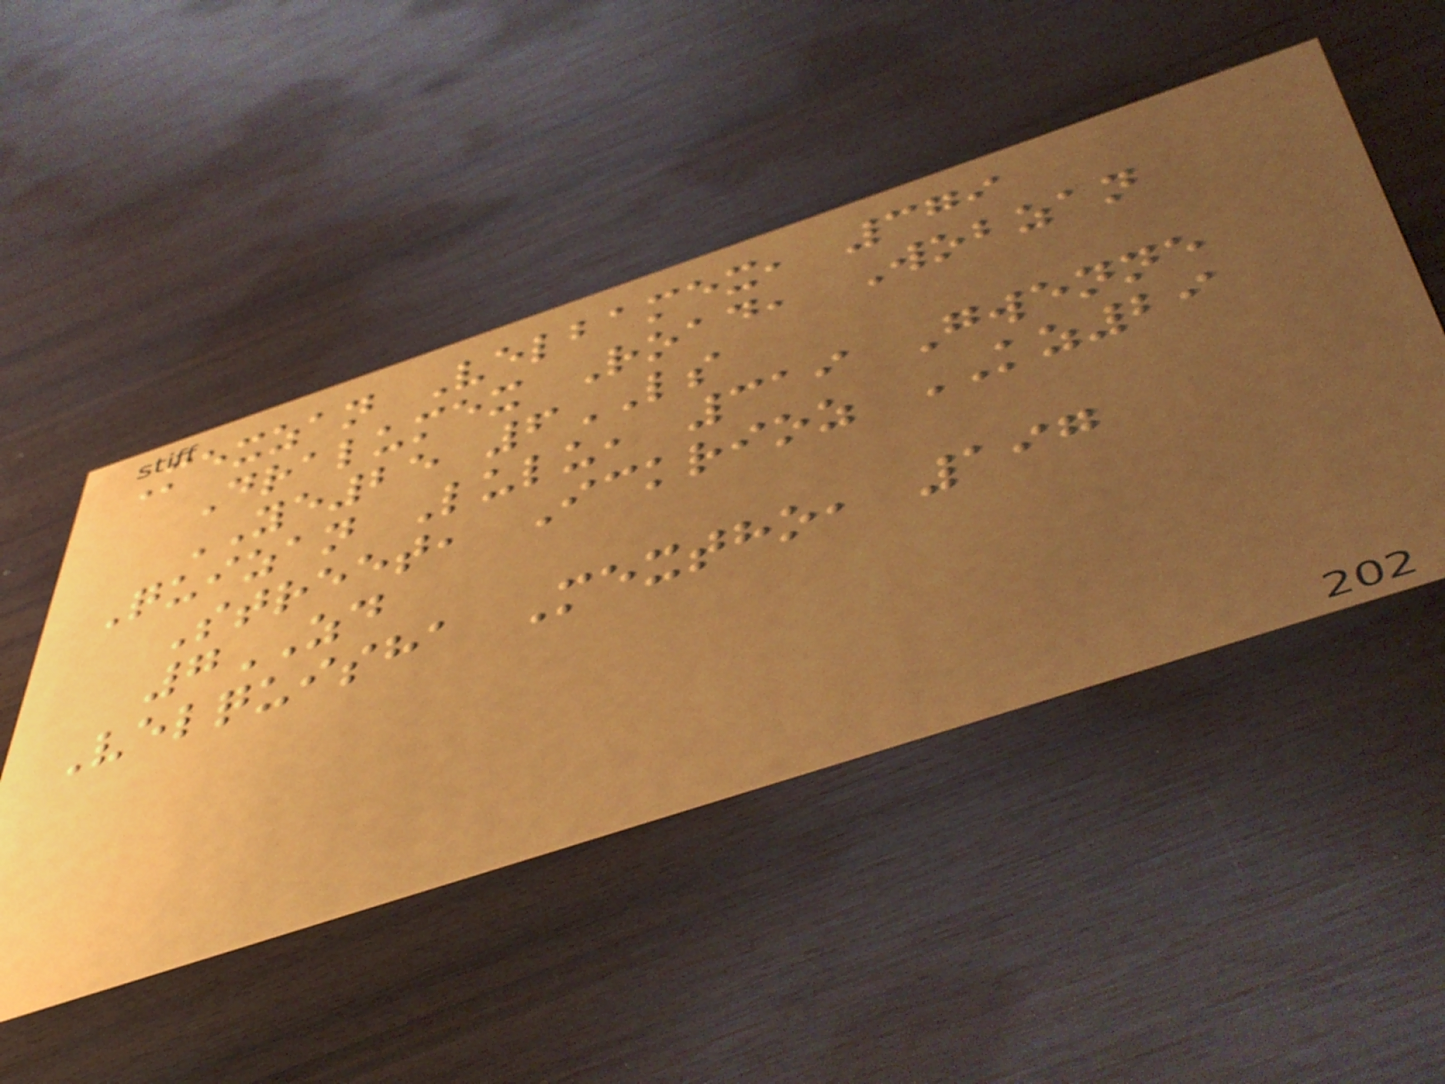Mexzan Velbamex, 379
Dralumex Road, Wobzan
YE25 6LS
Quizan Lulu, 319 Gwenne
Street, Ickrioz KZ29
7ZD
Velquisha Mextho, 197
